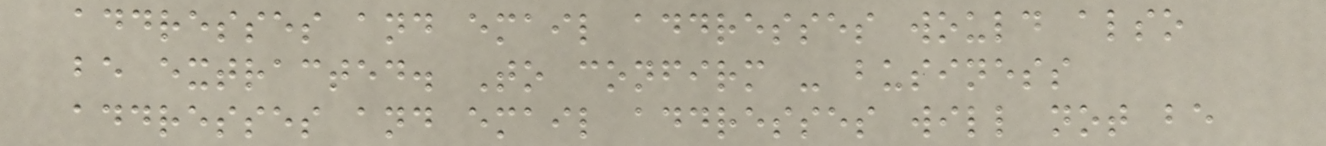addresses and email addresses would also
be extracted. To confirm - business
addresses and email addresses will not be
